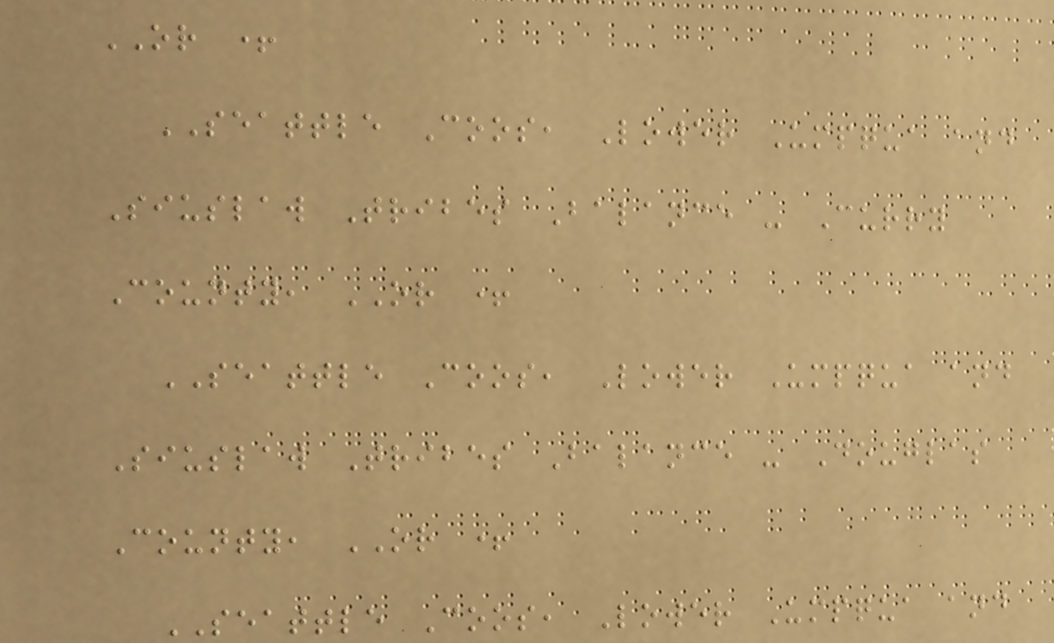OR +
SEATTLE Coos, Lower Umpqua and
Siuslaw Tribes Balance - Curry
County, OR +
SEATTLE Coos, Lower Umpqua and
Siuslaw Tribes Balance - Douglas
County, OR +
SEATTLE Coos, Lower Umpqua and
